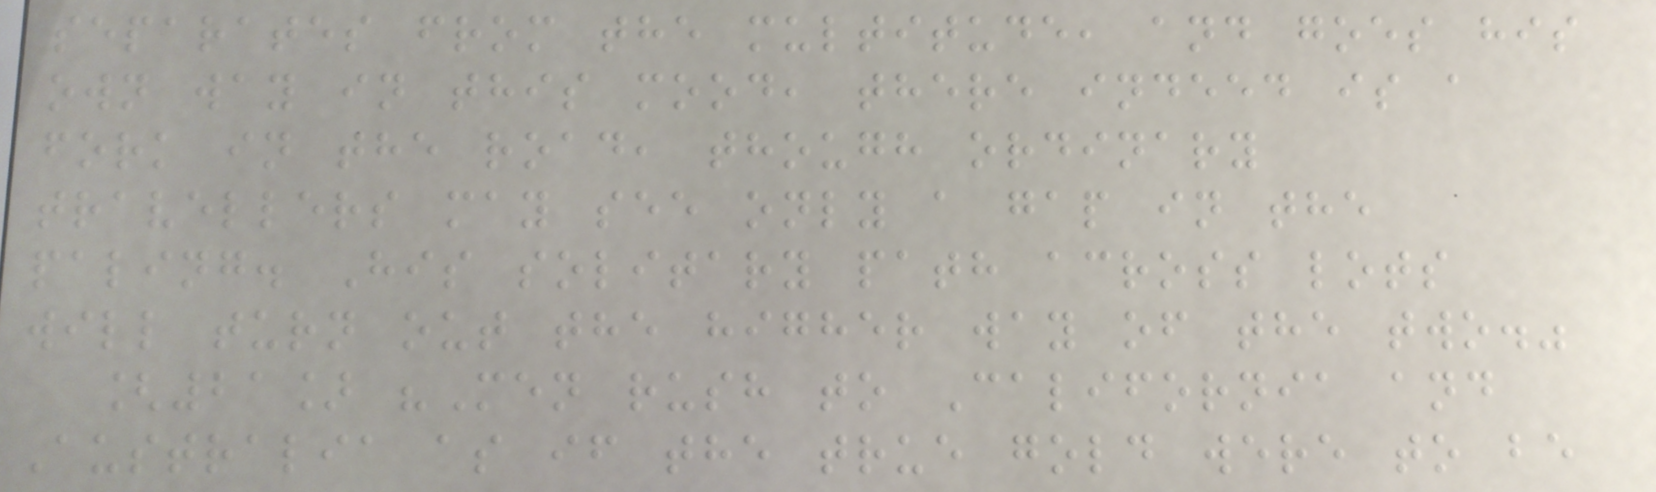separates from the multitude, and goes his
own way in this mood, there indeed is a
fork in the road, though ordinary
travellers may see only a gap in the
paling. His solitary path across lots
will turn out the higher way of the two."
[21] "Men rush to California and
Australia as if the true gold were to be
